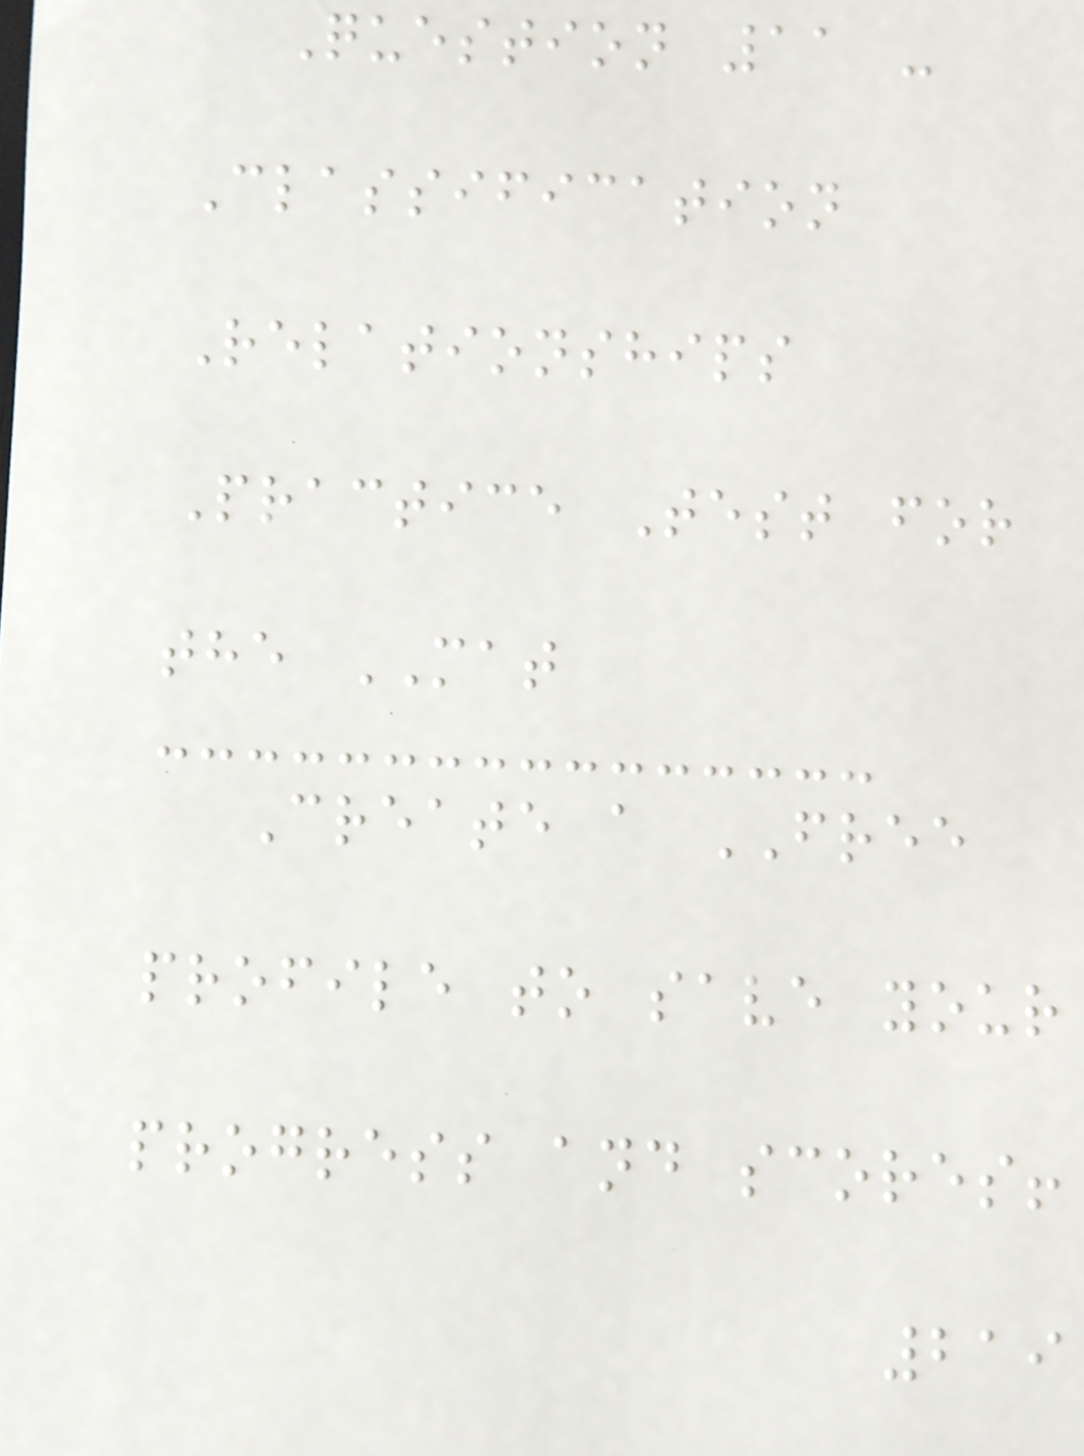Question 11 -
Classification
Relationships
Practice Test for
the MAT
Create a FREE
profile to save your
progress and scores!
219
